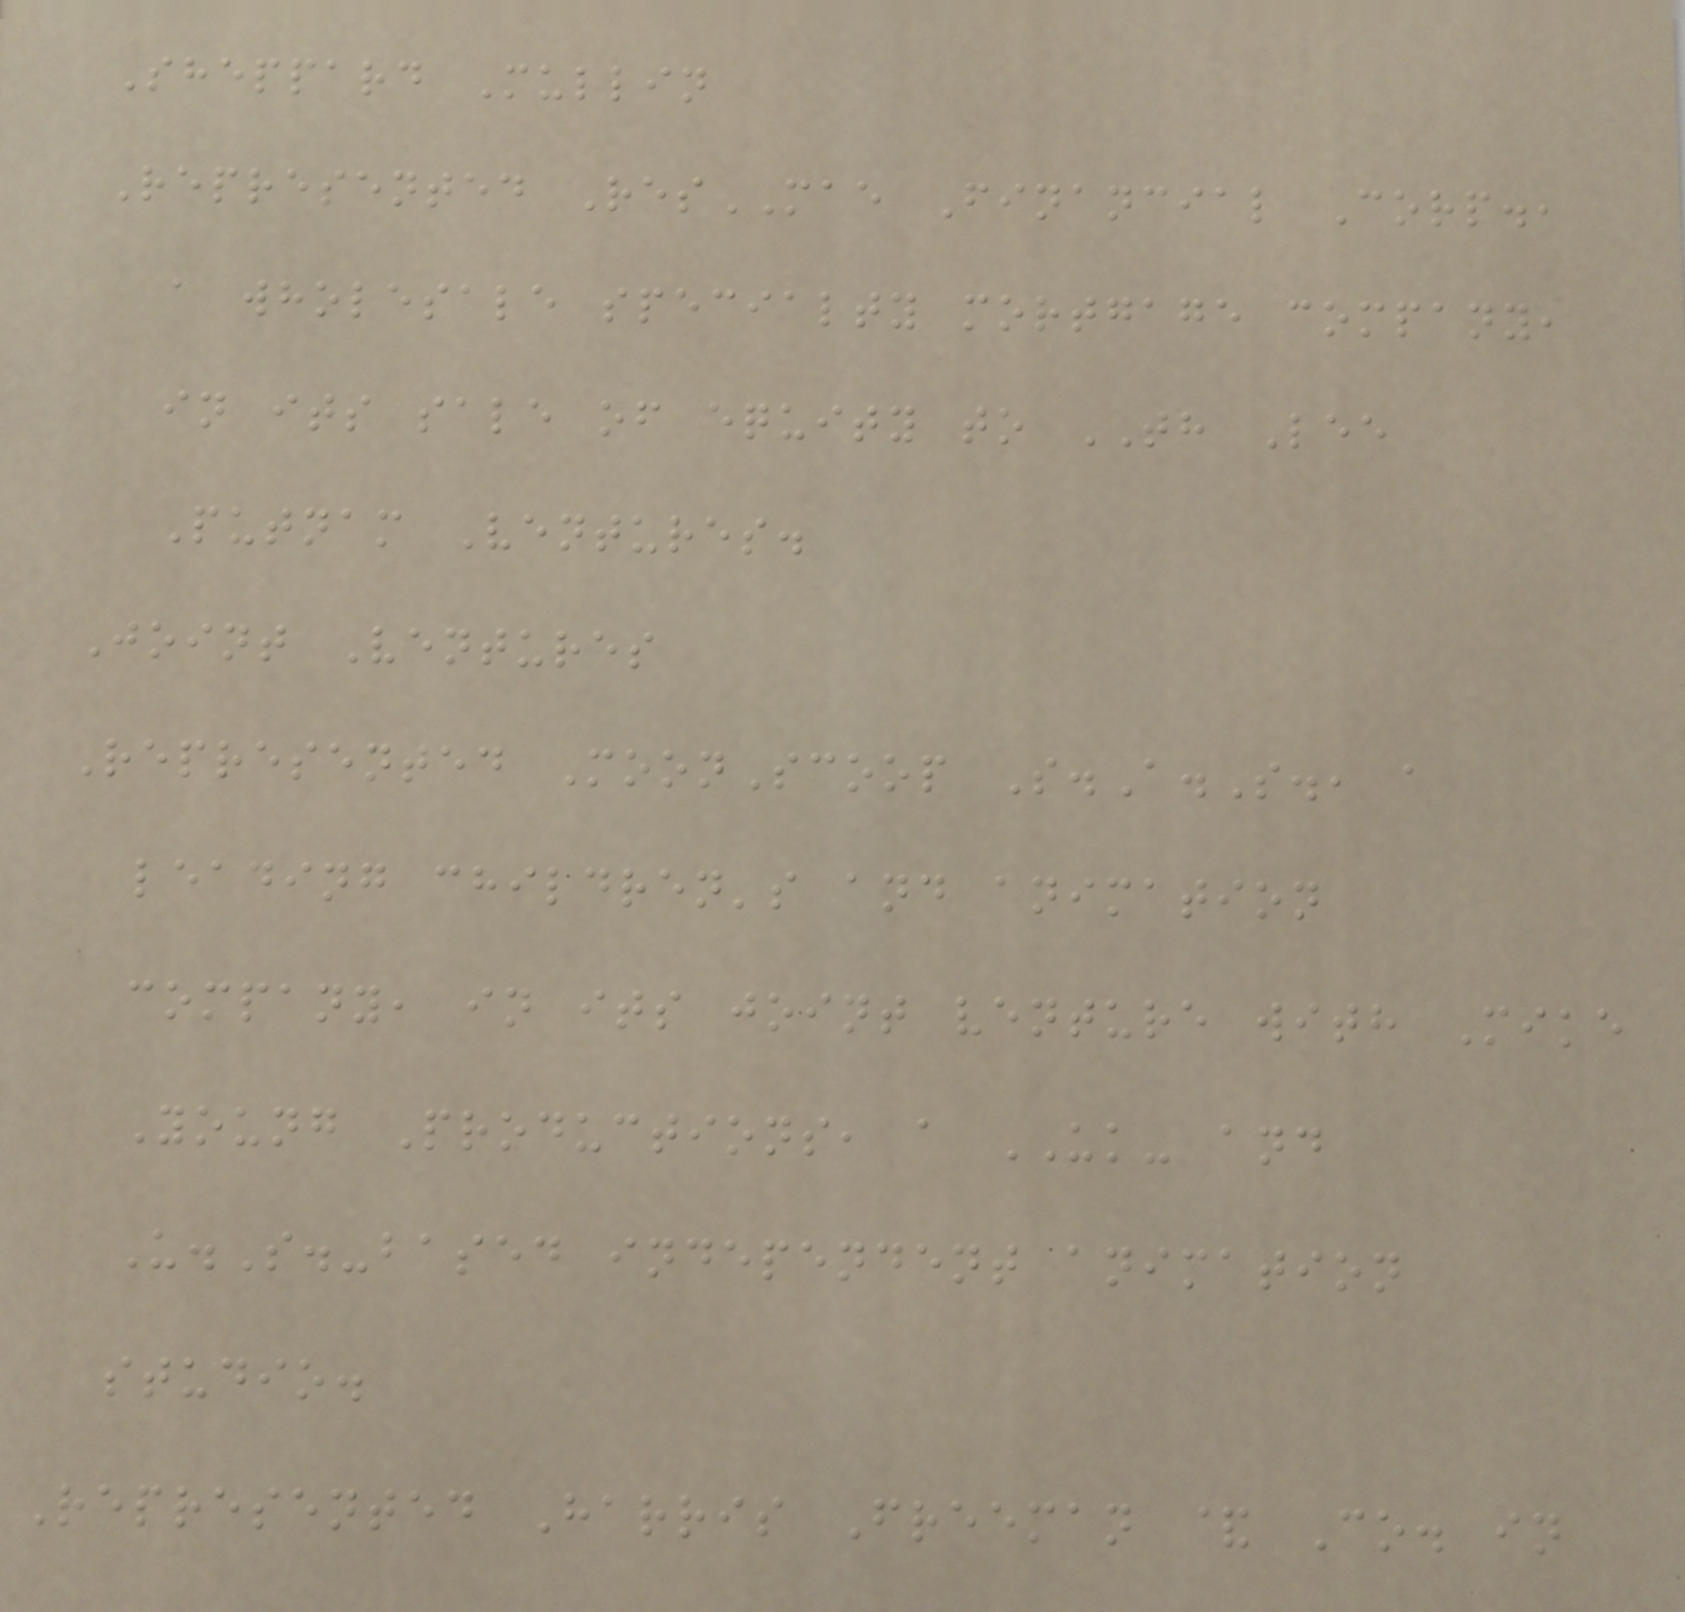Sheppard Mullin
Represented ResMAE Financial Corp.,
a wholesale specialty mortgage company,
in its sale of equity to TH Lee
Putnam Ventures.
Joint Ventures
Represented MoonScoop S.A.S., a
leading children's and animation
company, in its joint venture with Mike
Young Productions, a UK- and
U.S.-based independent animation
studio.
Represented Harris Freeman & Co. in
